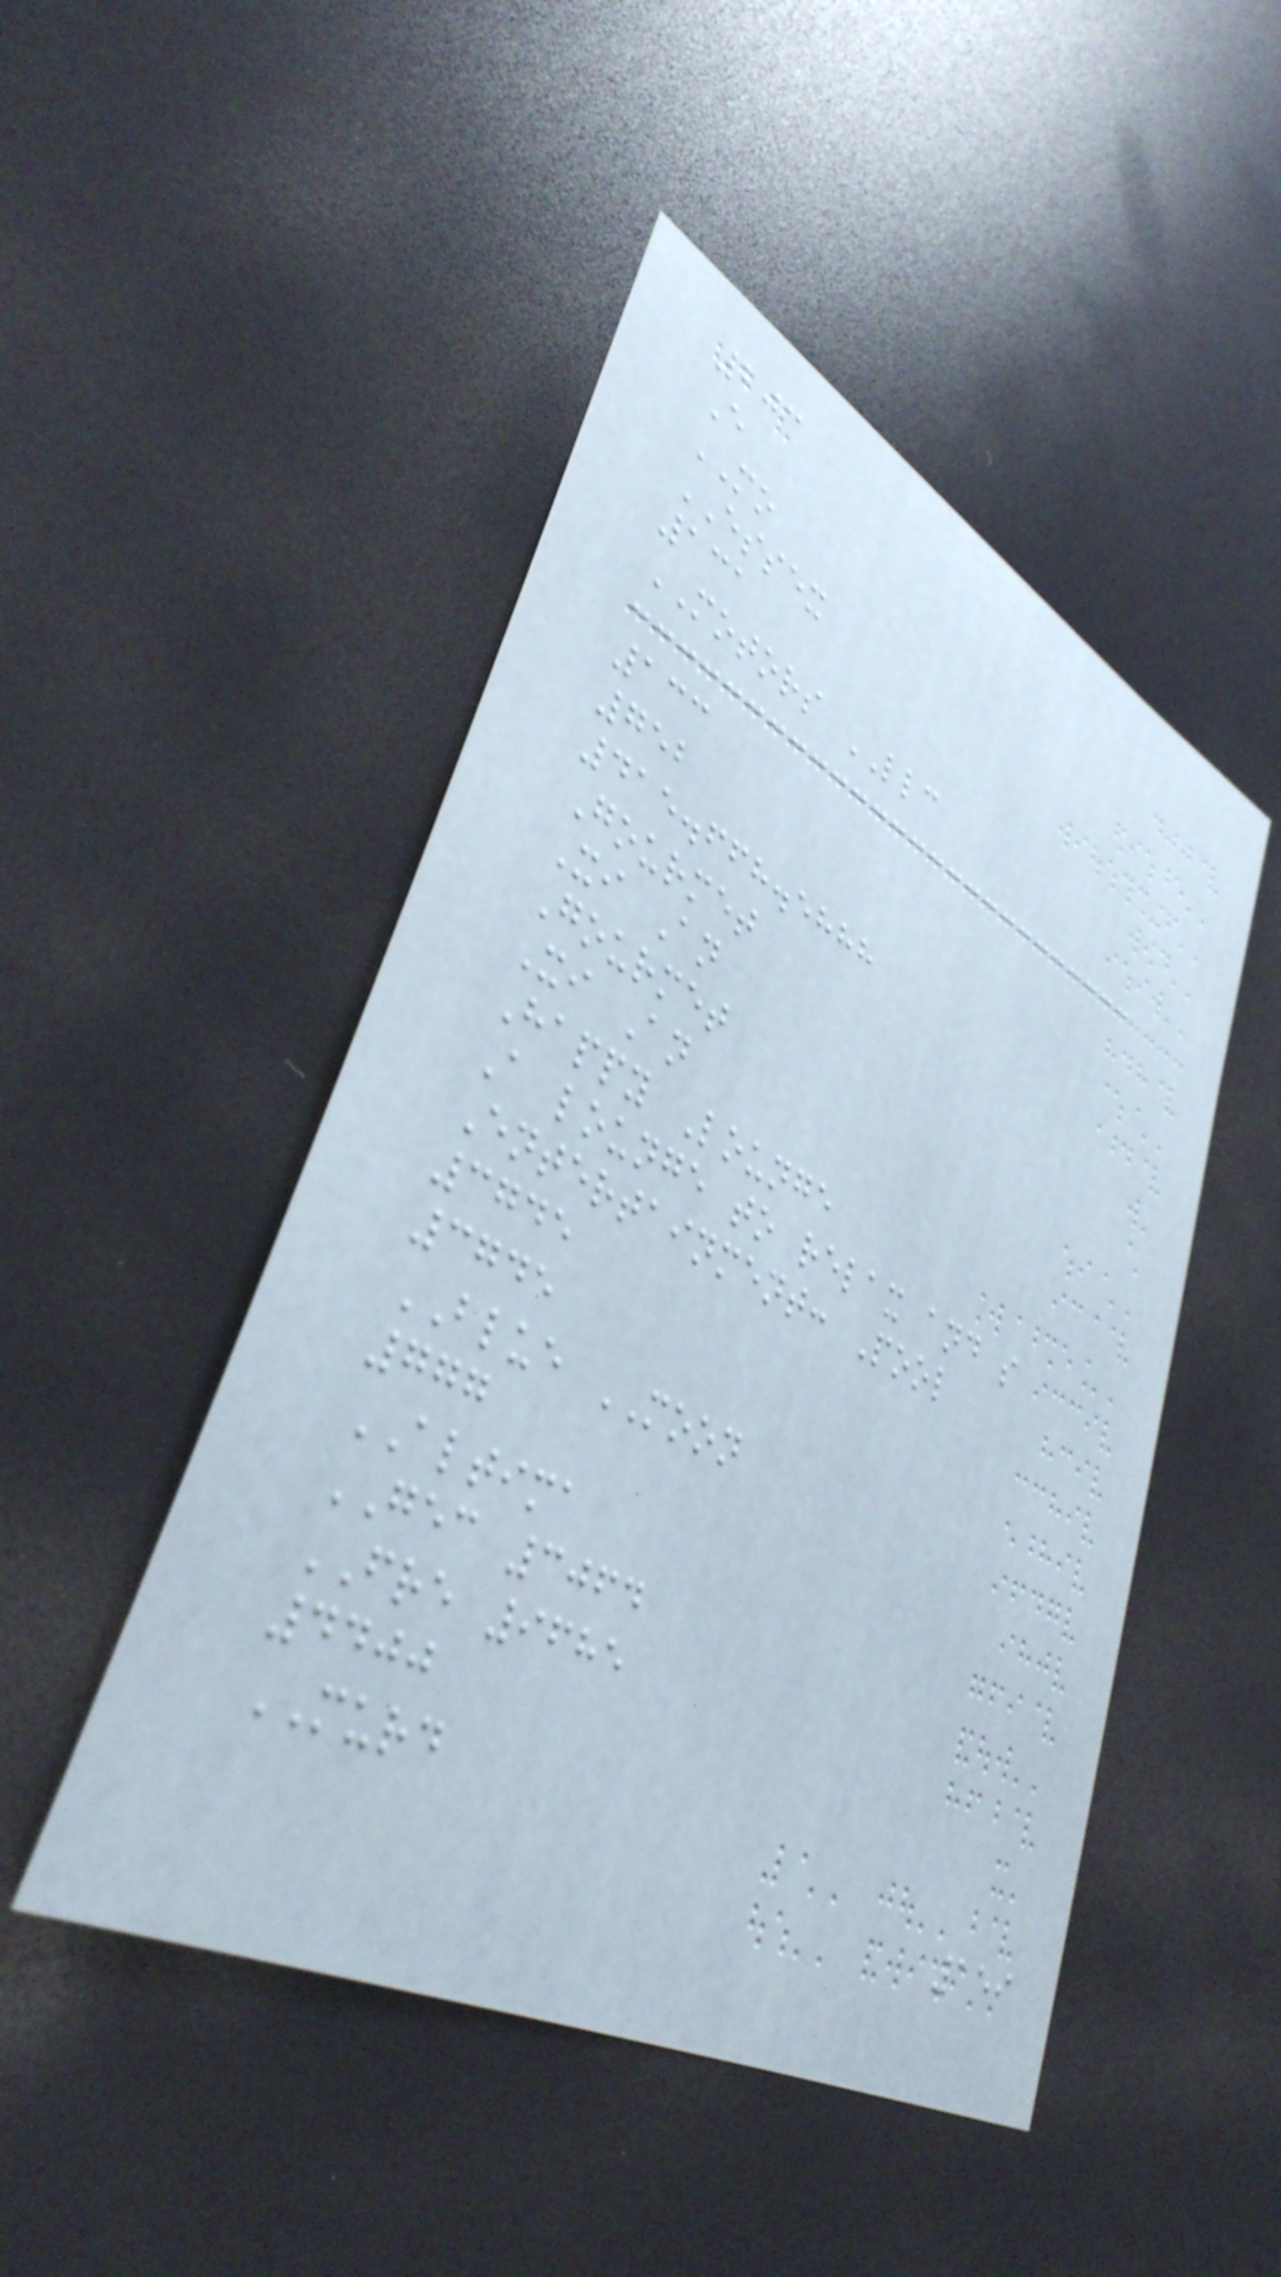203
E
MO
ESSEX
131
MOTORS LLC
133
752
415.668.5888
Gourmet
Xi An
Gourmet
Xi An
Happy Lounge
A lounge to relax and s
Entertainment: Pool
3745
3745
BLUE MOON
777
ALTIMA
GEC 3064
FRE 9685
4400
MURD
159
